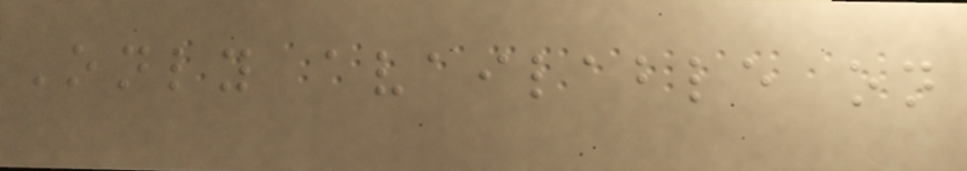Only available on
